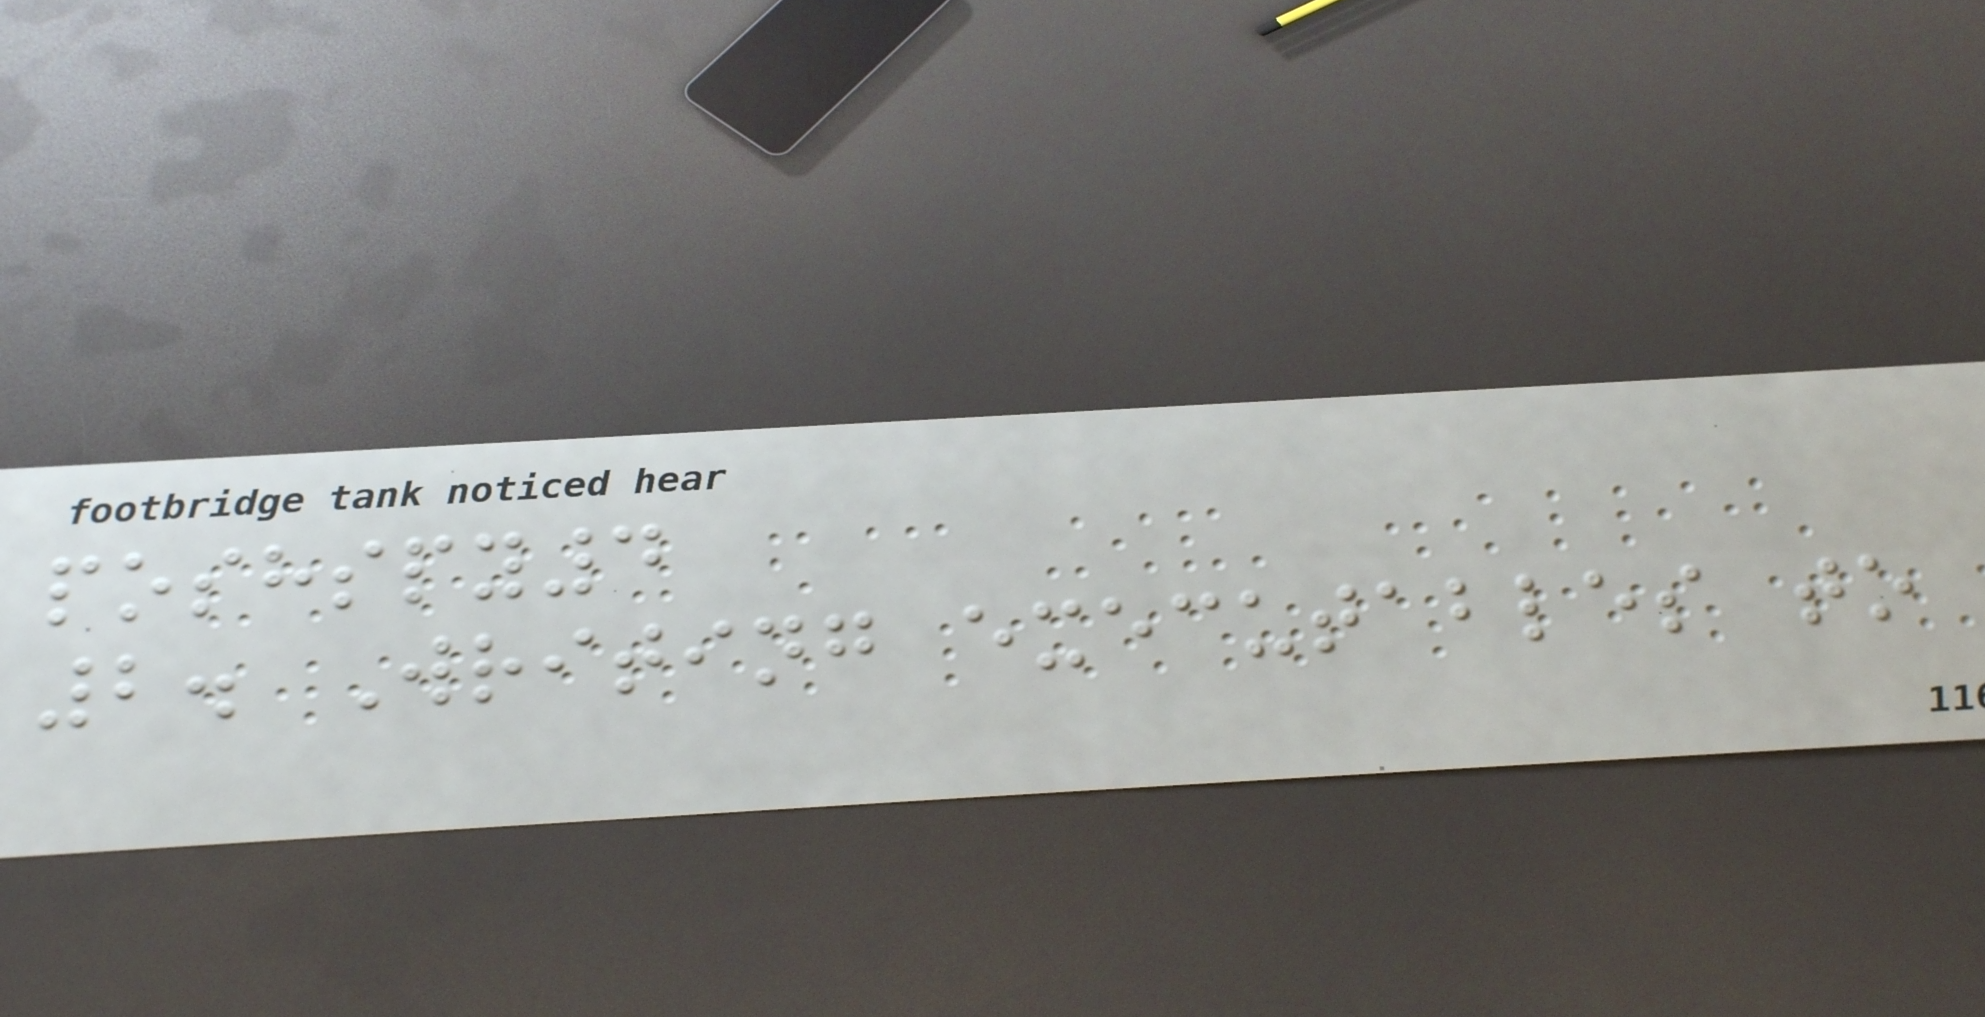poshspy4
2. Writing executables to
